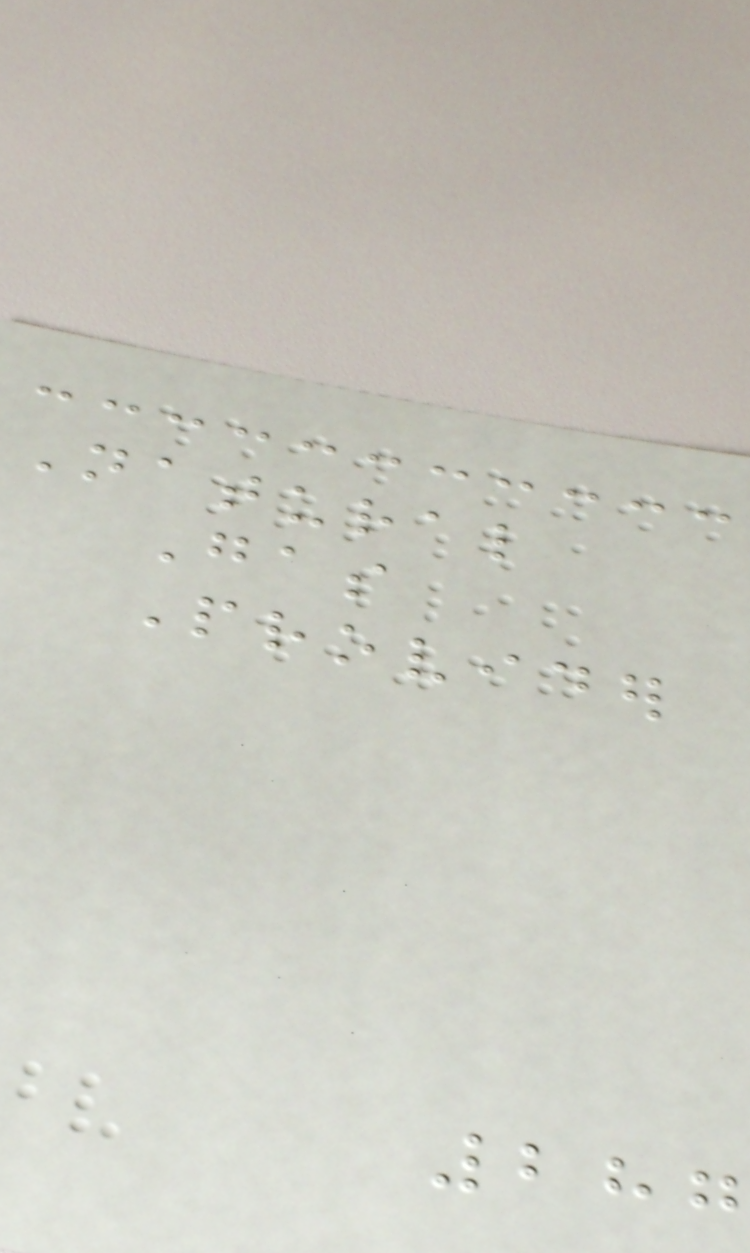Natural
Gas
Provider
287
